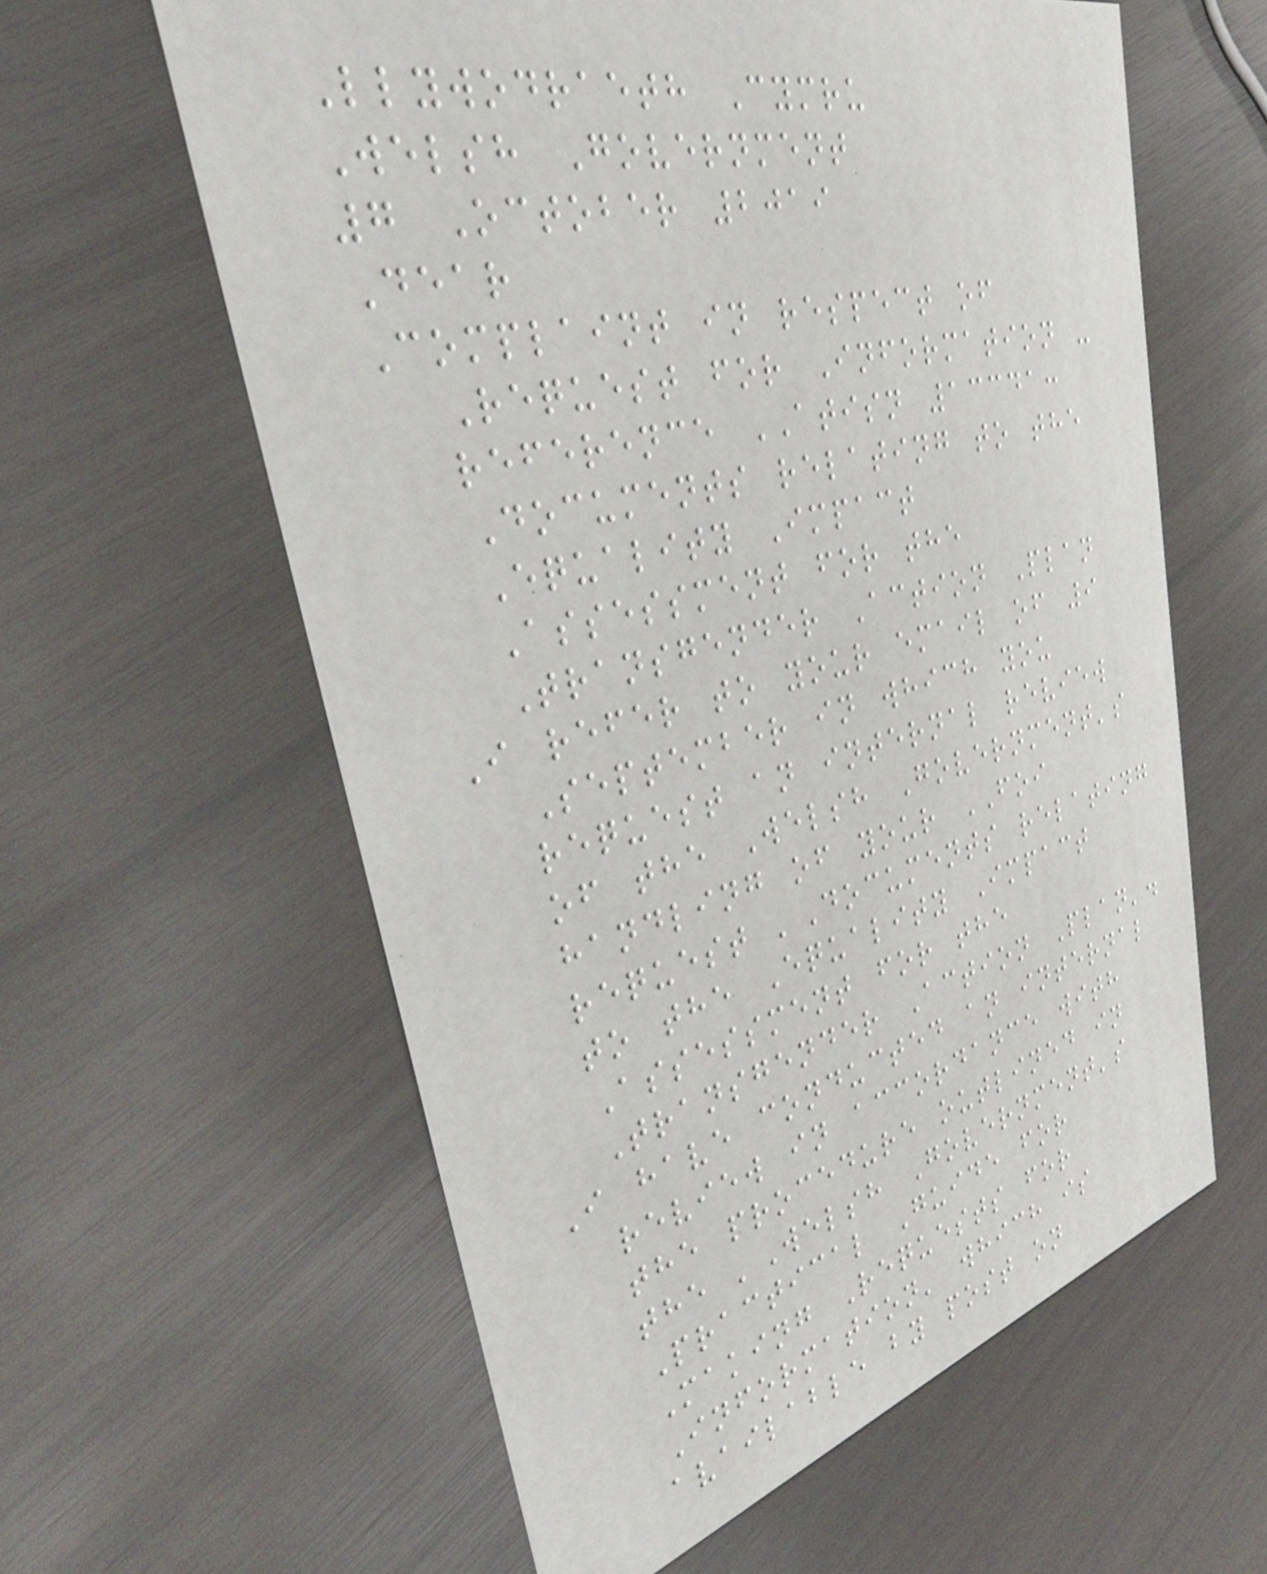Llywodraeth Cymru
Welsh Government
7 October 2019
Dear
Complaint in respect of
Request for Information -
reference ATISN 13341:
Documents relating to the
Equality Impact
Assessment for the
Transgender Action Plan
I refer to your email of 9
September in which you
request an internal review
of the Welsh Government's
handling of your FOI
request 'Documents relating
to the Equality Impact
Assessment for the
Transgender Action Plan'.
I have conducted an internal
review in accordance with
the procedure outlined in
the 'Welsh Government's
Practical Guide for
Making Requests for
Information' which is
available by post on
